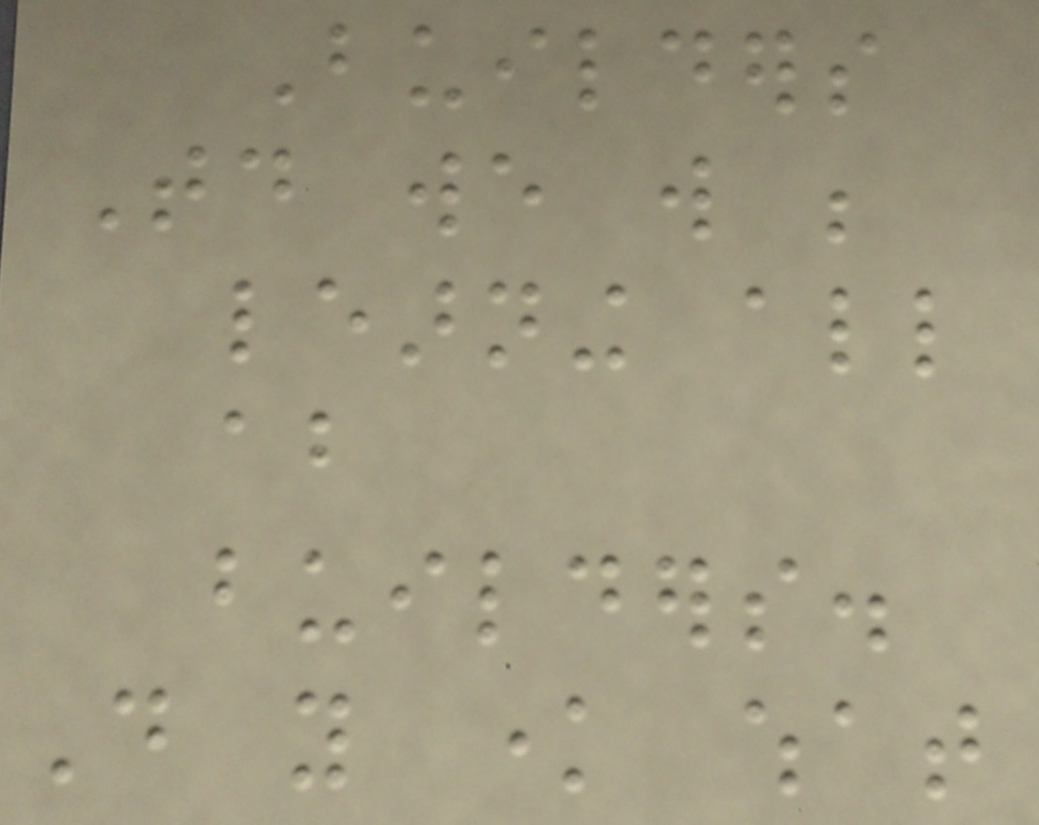Builders
Today we will be
learning all
about
builders.
Do you know what
